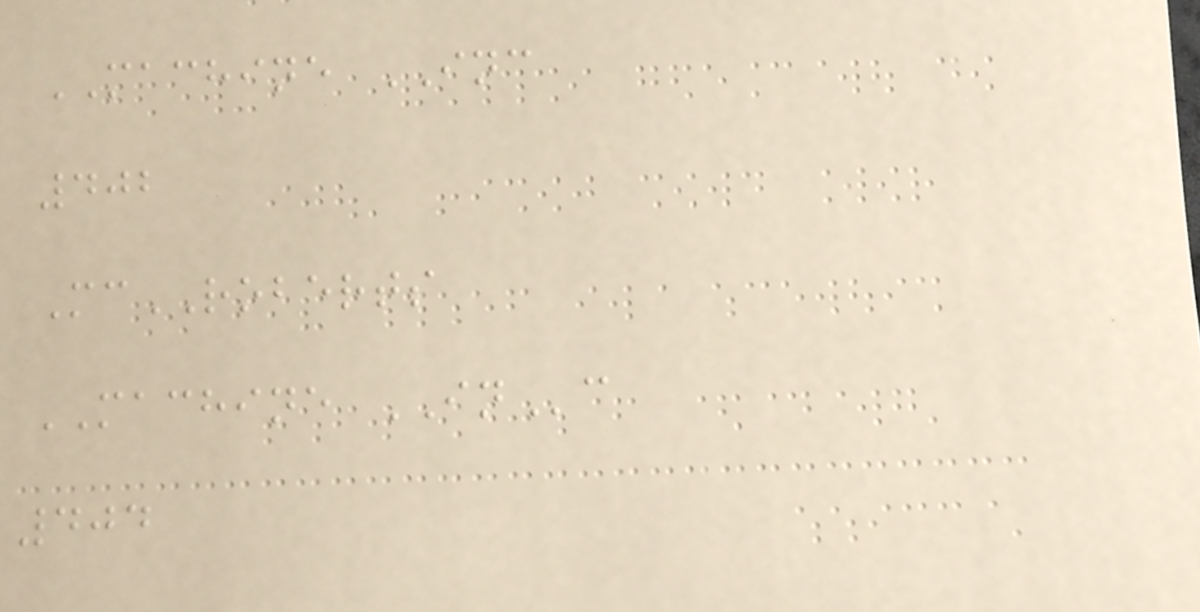MACHINE INC
402
McROBERTS
MACHINE INc
404
